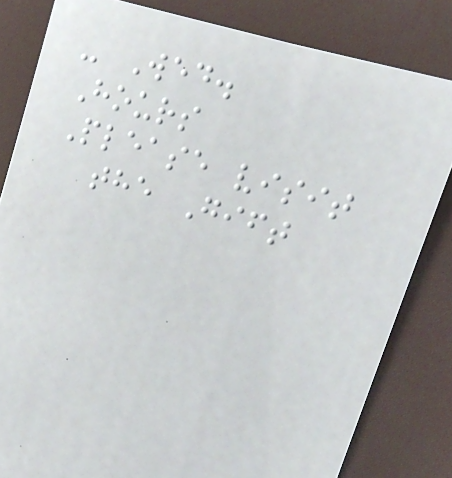- Wed.
Hours
Please visit
the Gift
